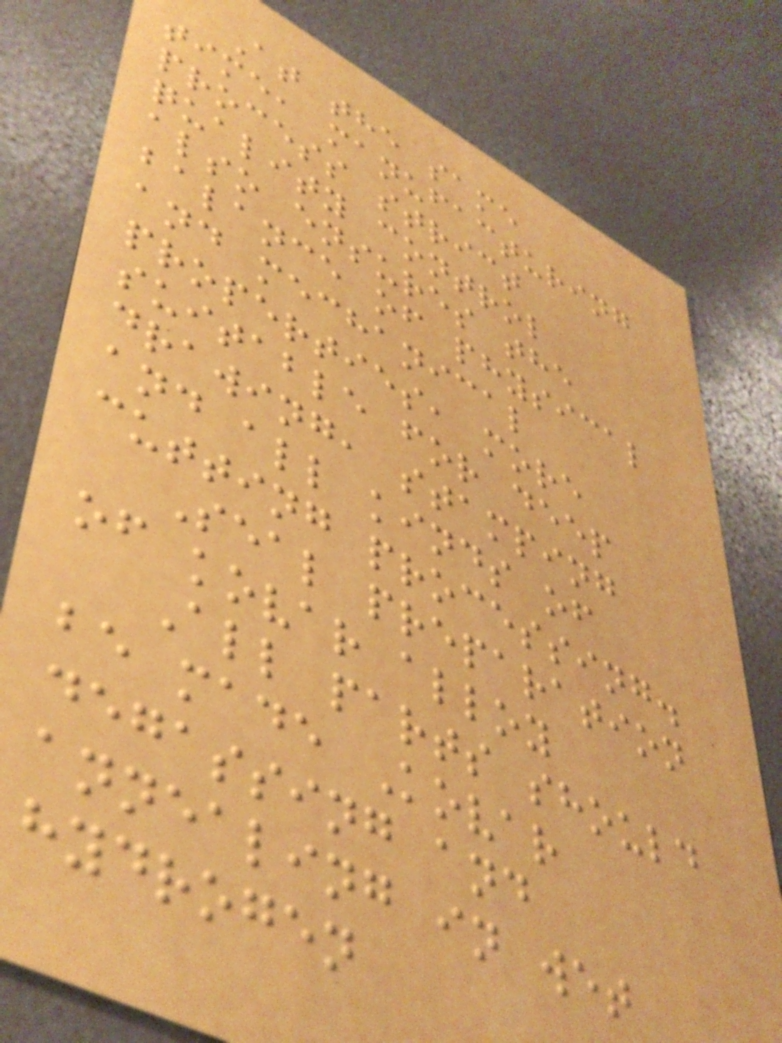At the same
time, manufacturing
process strict
quality control
also ensures the
balance of physical
and mechanical
properties, more
suitable for deep
drawing, stamping
and all kinds of
cutting processing.
Seal preparation
of kovar alloy
All parts should
be made Kovar
degassing and
annealing in wet
hydrogen
